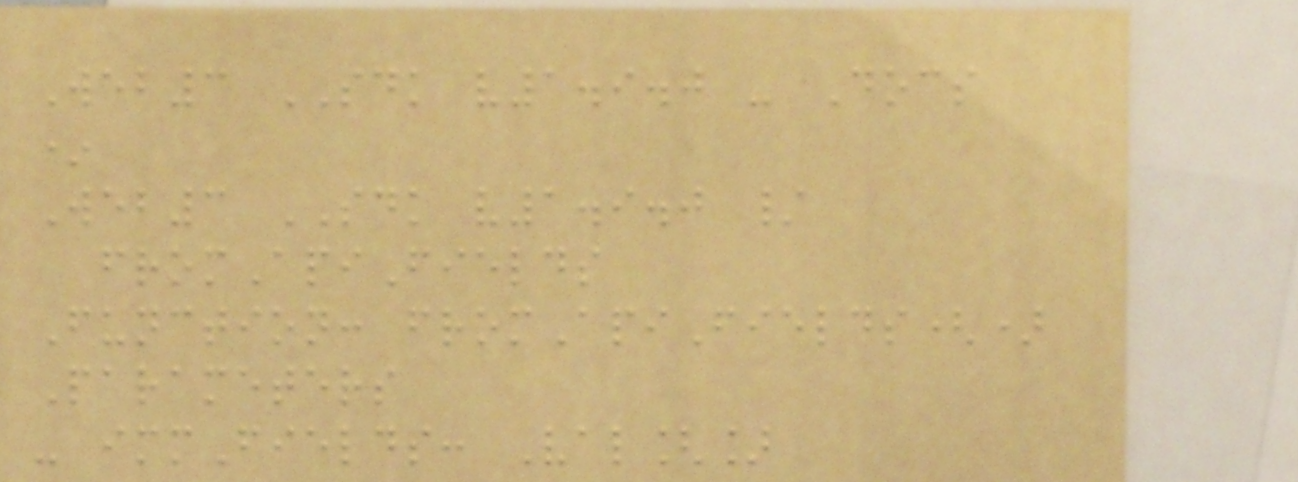Web3 SDK v1.9.0 - Docs
*
Web3 SDK v1.9.0 /
fromApiFields
Function: fromApiFields()
Parameters
- immFields: Val[]
